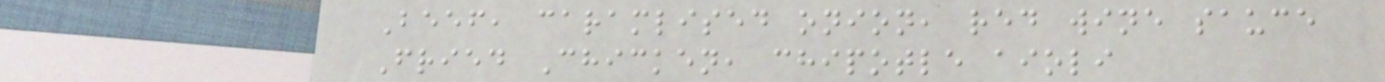Beef, caramlised onion, red wine sauce
Fried Chicken, chipotle aioli
